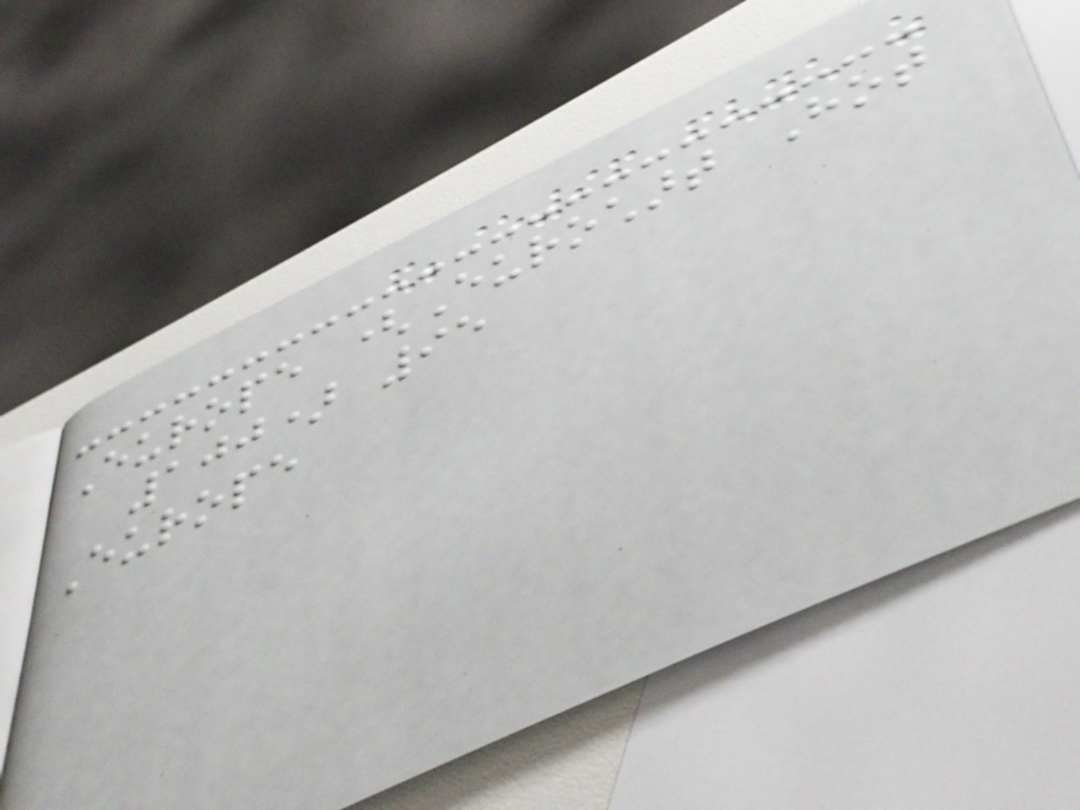Europe (Eurochart Hot
100) 95
Europe
